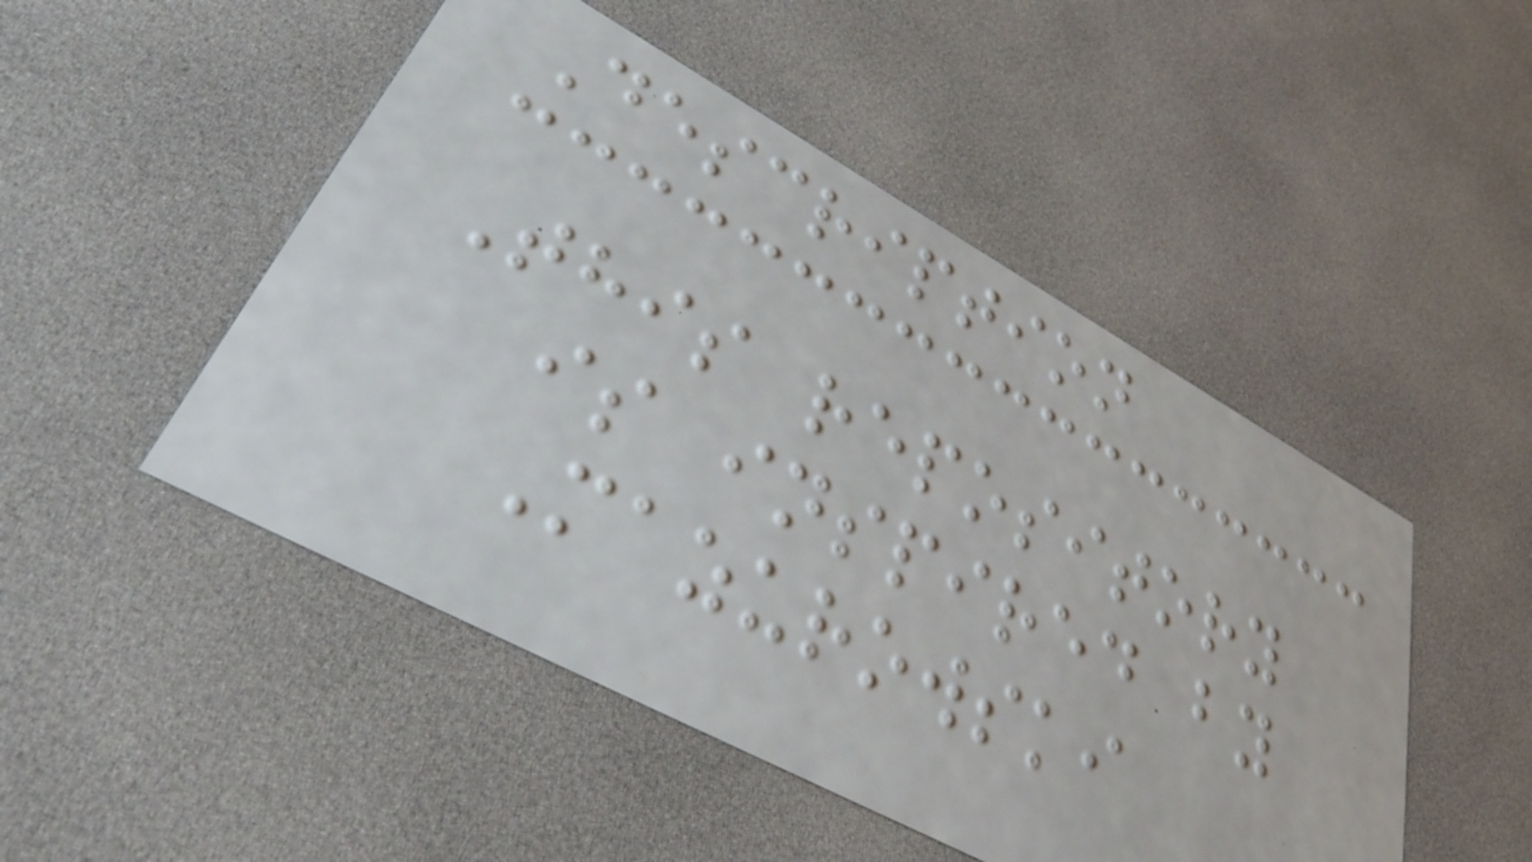Description
This repository
is inspired by
Mazurowski
